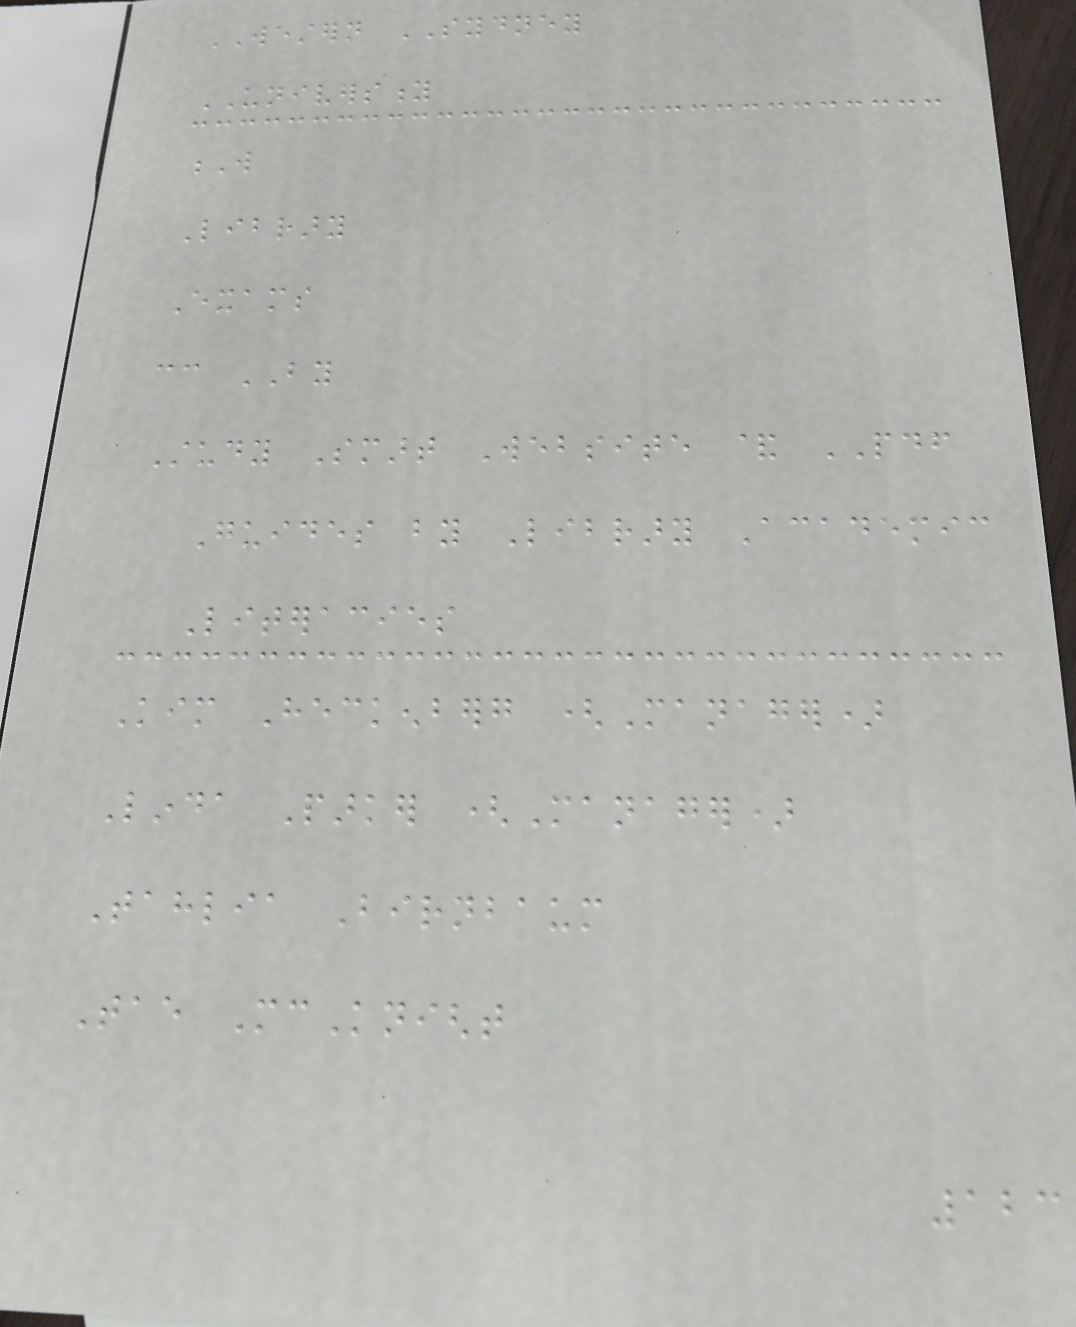WESTERN SYDNEY
UNIVERSITY
W
Library
Exams
cc BY
Study Smart Website & PDF
Guides by Library Academic
Literacies
Kim Heckenberg (Manager)
Linda Parker (Manager)
Tahlia Birnbaum
Tae McKnight
123
